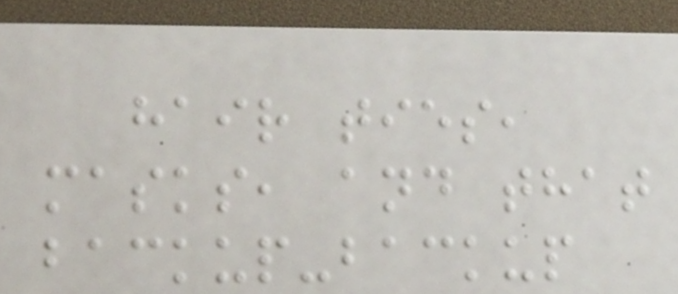hair ties,
masks, and that
backup-backup
